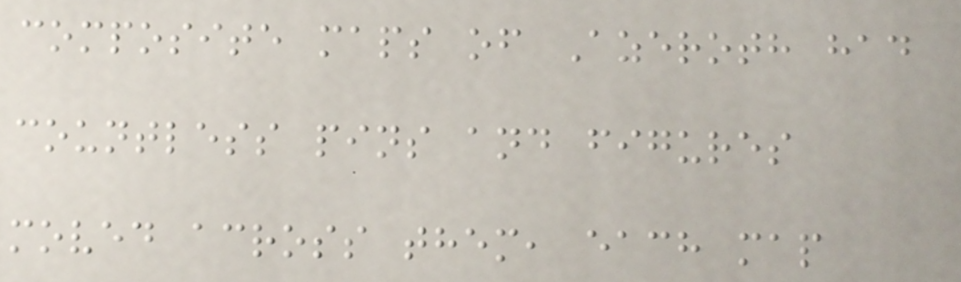composite maps of Azeroth had
countless pins and figures
moved across them, each map
